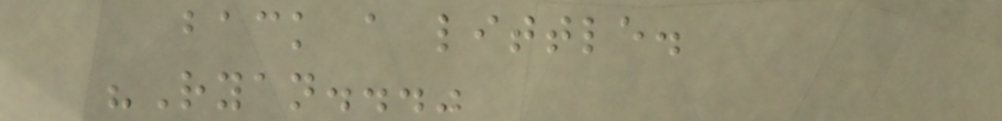back a little.
"Ryan..."
